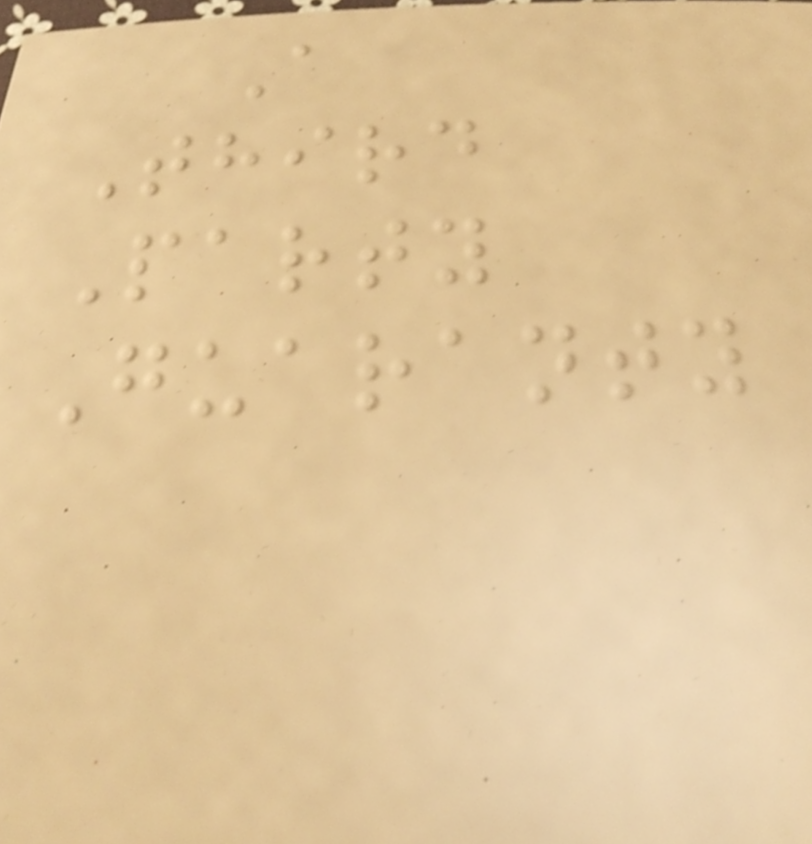A
Third
Party
Guaranty
